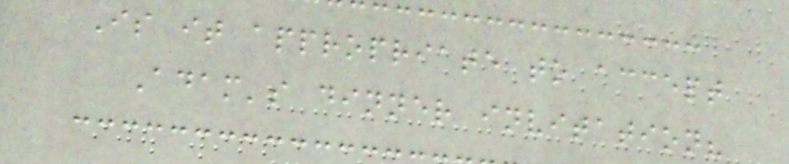Is it appropriate to accept
Adam's dinner invitation?
